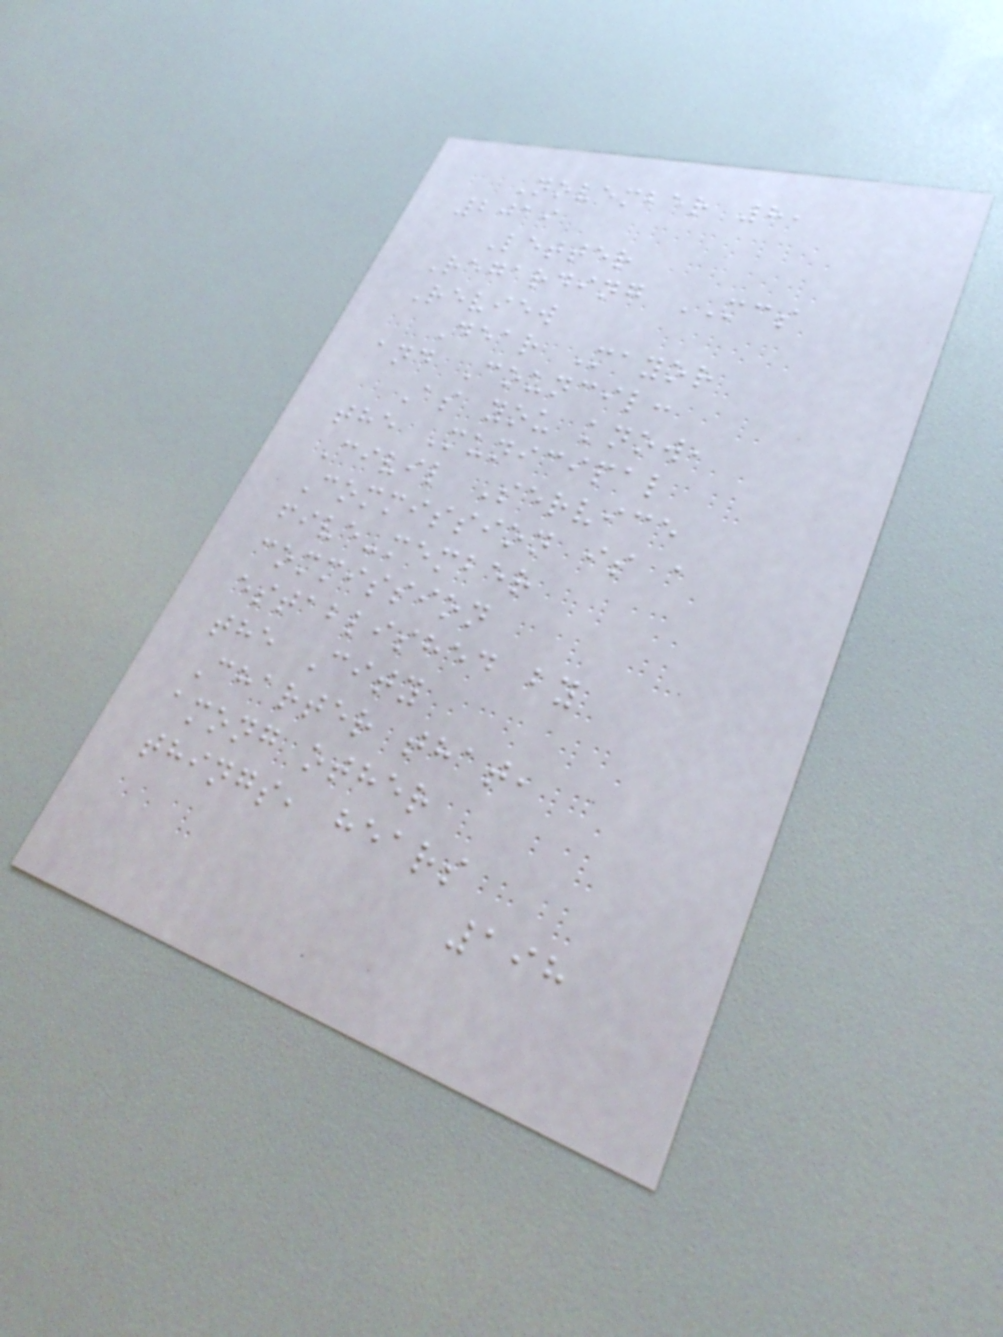November 8,
2019
Letter
Regarding MCS
Review
Dear Mayor
and Council:
As you know,
the Municipal
Civil Service
Commission is a
five-member
commission
established by
the City
Charter that,
among other
things, hears
198
